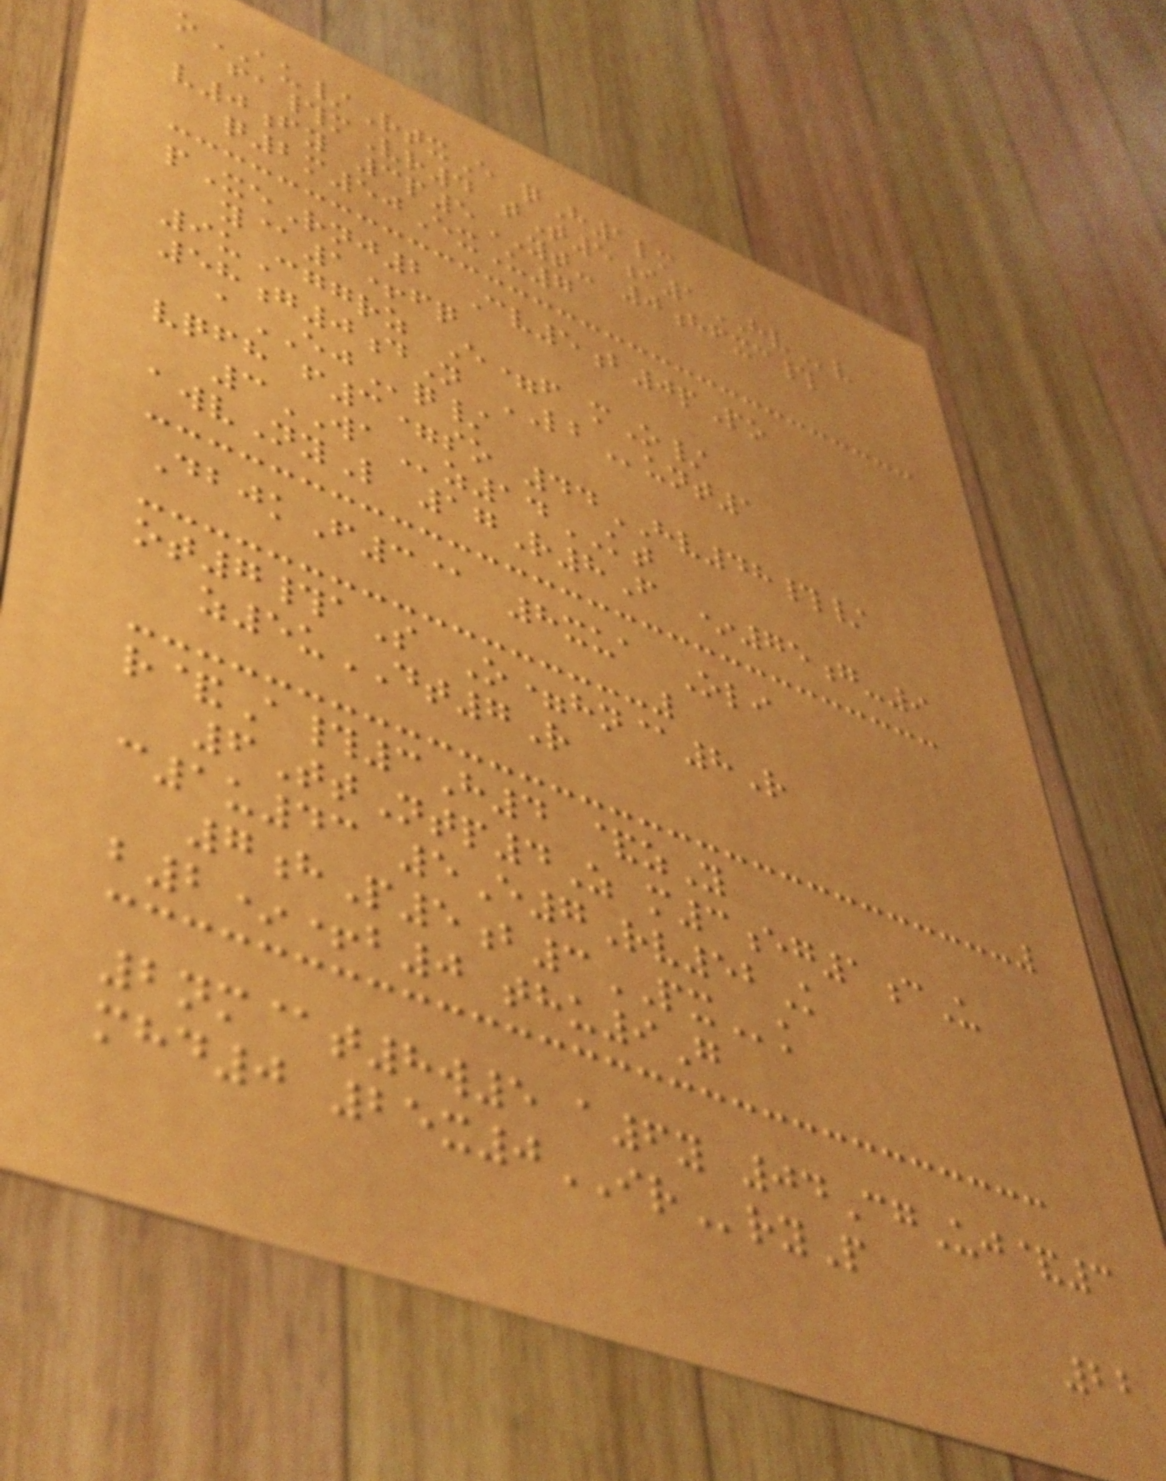oAU/RtxE qH1lm
fa#mVr4 tT5i1HVv
v0fy 3p5YT- 0hfxc#
q2m50ExU7
pXeRnj2 Cv5b0pPo
y@1+fq
9uCggrz E=f mO/
58g0dN LBunt1
aEJq/
vqfh f3=so 44HV48#/
3WAz14KT
awvNyL 17R8F *75g-9
DbjkF3@ 8xua Oli
ot7#aS O=hn@8R
z5uDT7R
r&A#3H4 &zY
6TtNtp4Z m3eg1cU
c1u43 5E7Rv52K
7hP5b3PXk
b2*+b0 thu9G
2nm@t8w5 a6y 04CgUj&3
mhd0 25x0IRryP
22
